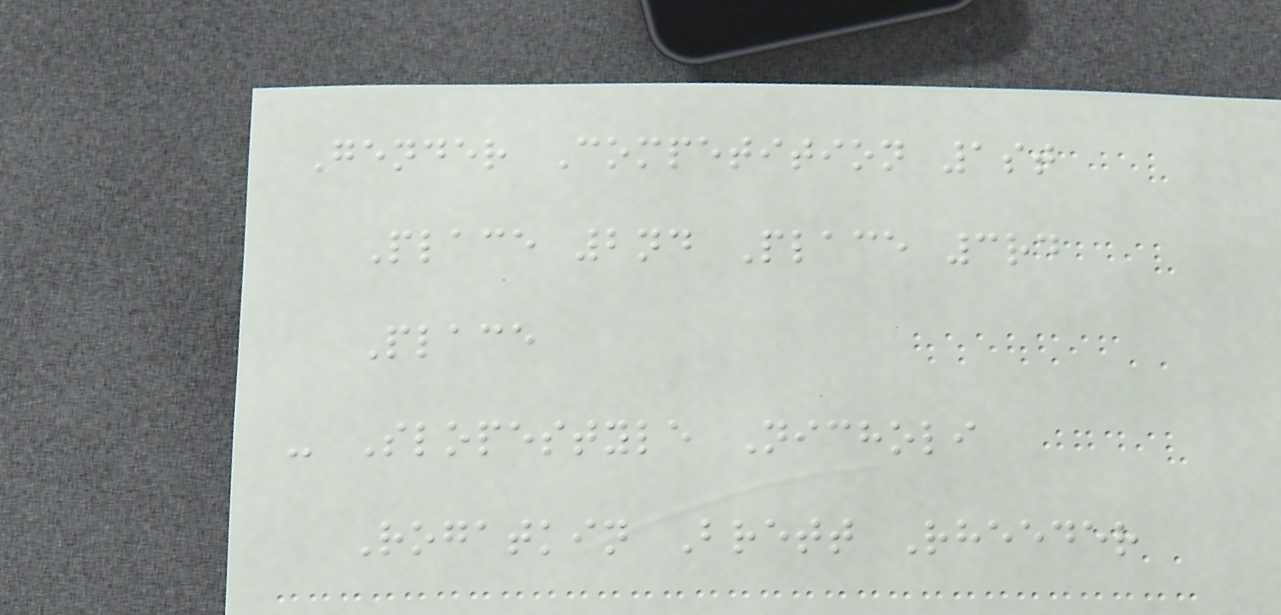Gender Competition 1st
Place 2nd Place 3rd
Place
- Slopestyle Nicholi
Rogatkin Brett Rheeder
